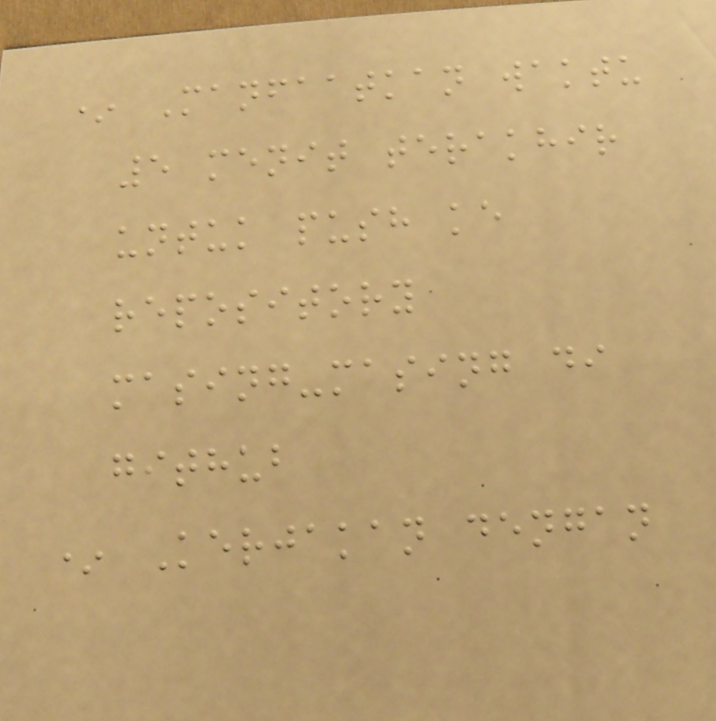* Manfaatkan waktu
5 menit terakhir
untuk push ke
repository
masing-masing di
github
* Kerjakan dengan
